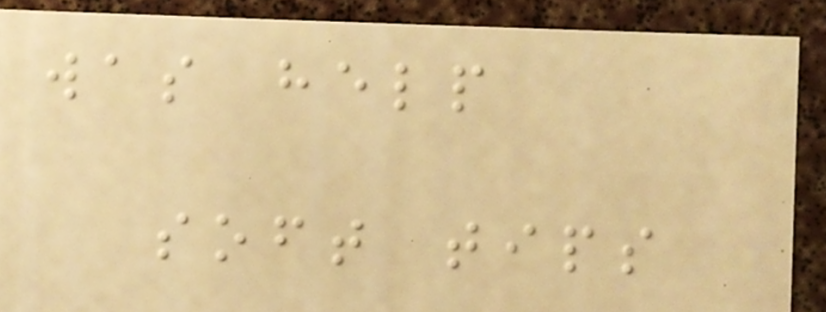was help
soft tips
